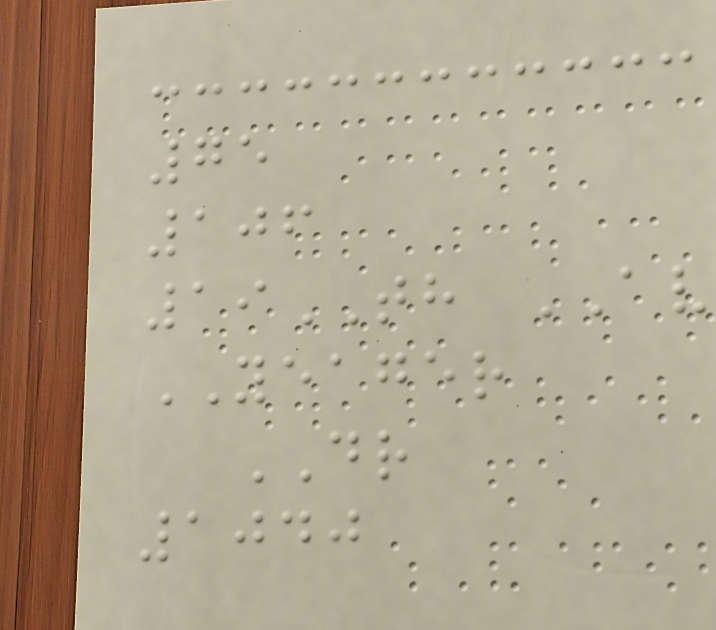75
106
19TH AV
YEAGER
DR
1040
